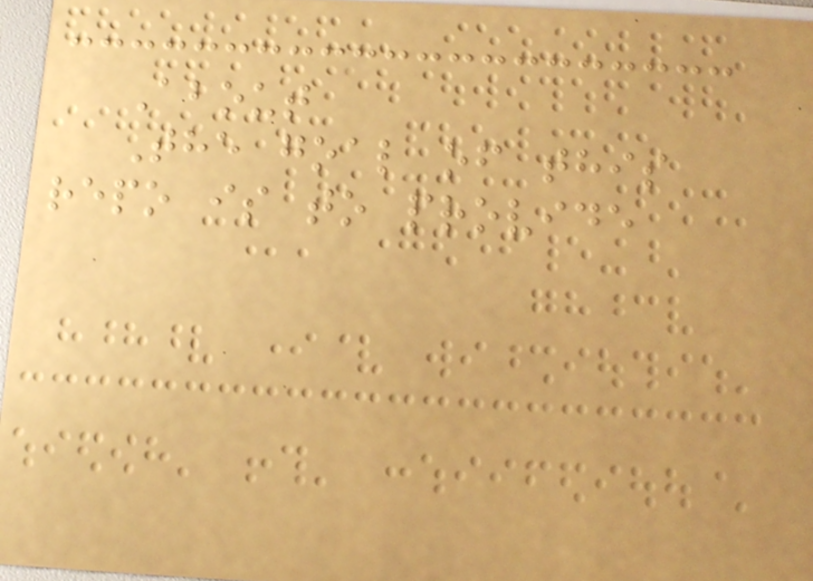About
The goal of this
repo is to provide
